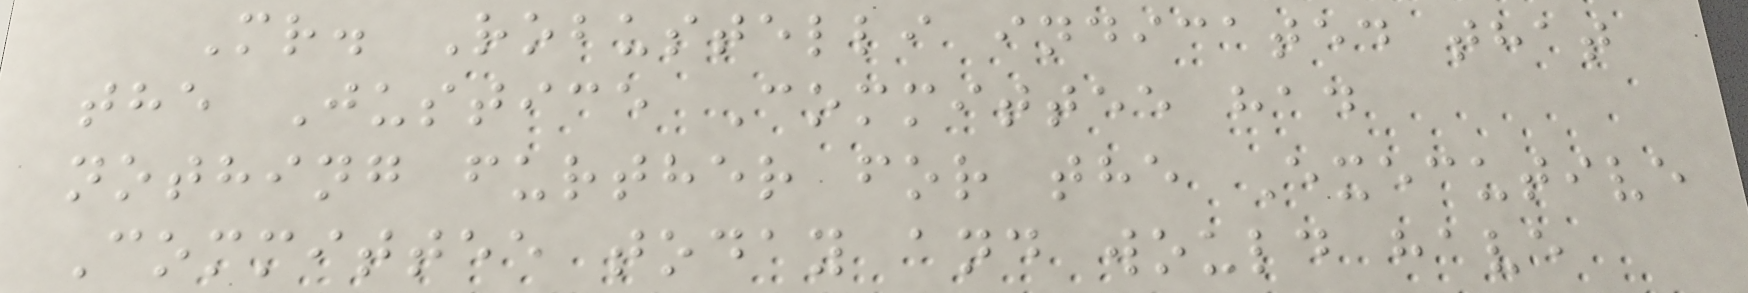Mr. Robustelli indicated that
the Justice Committee had
nothing further for the Executive
Committee today and would have
